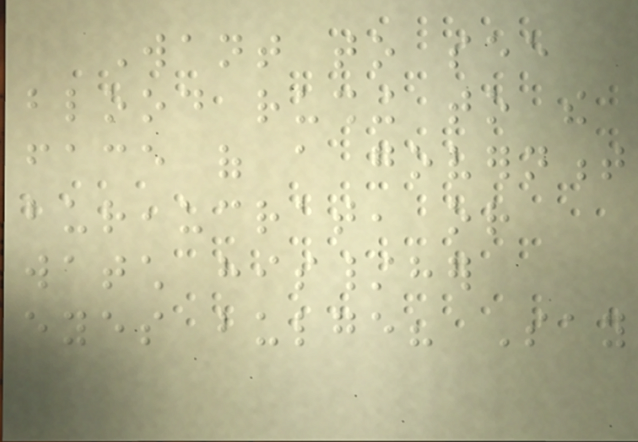Want to see
blood rushing to the
face of a government
bureaucrat, or
watch his/her
eyes bulge? Say
